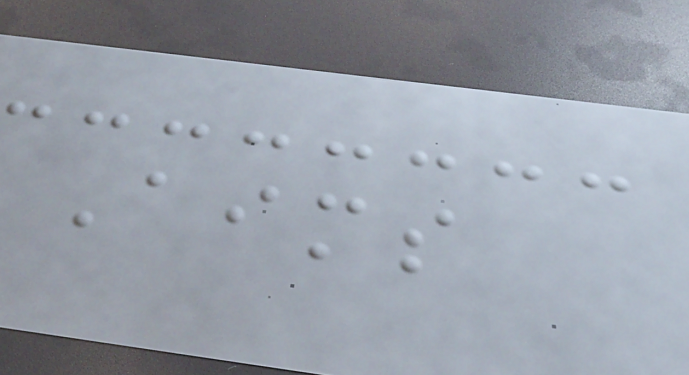Aims
